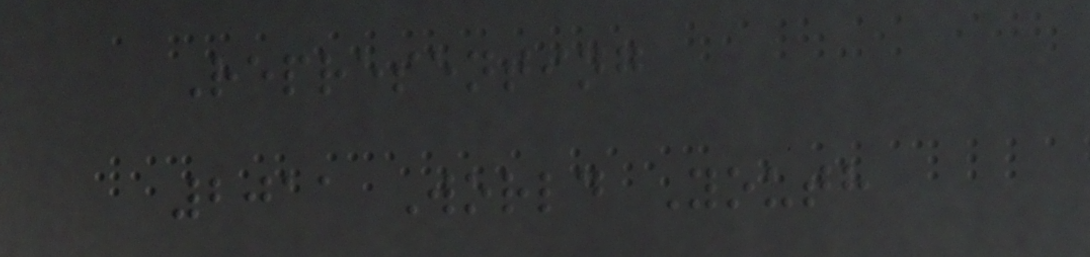Representing
2011 World Youth
